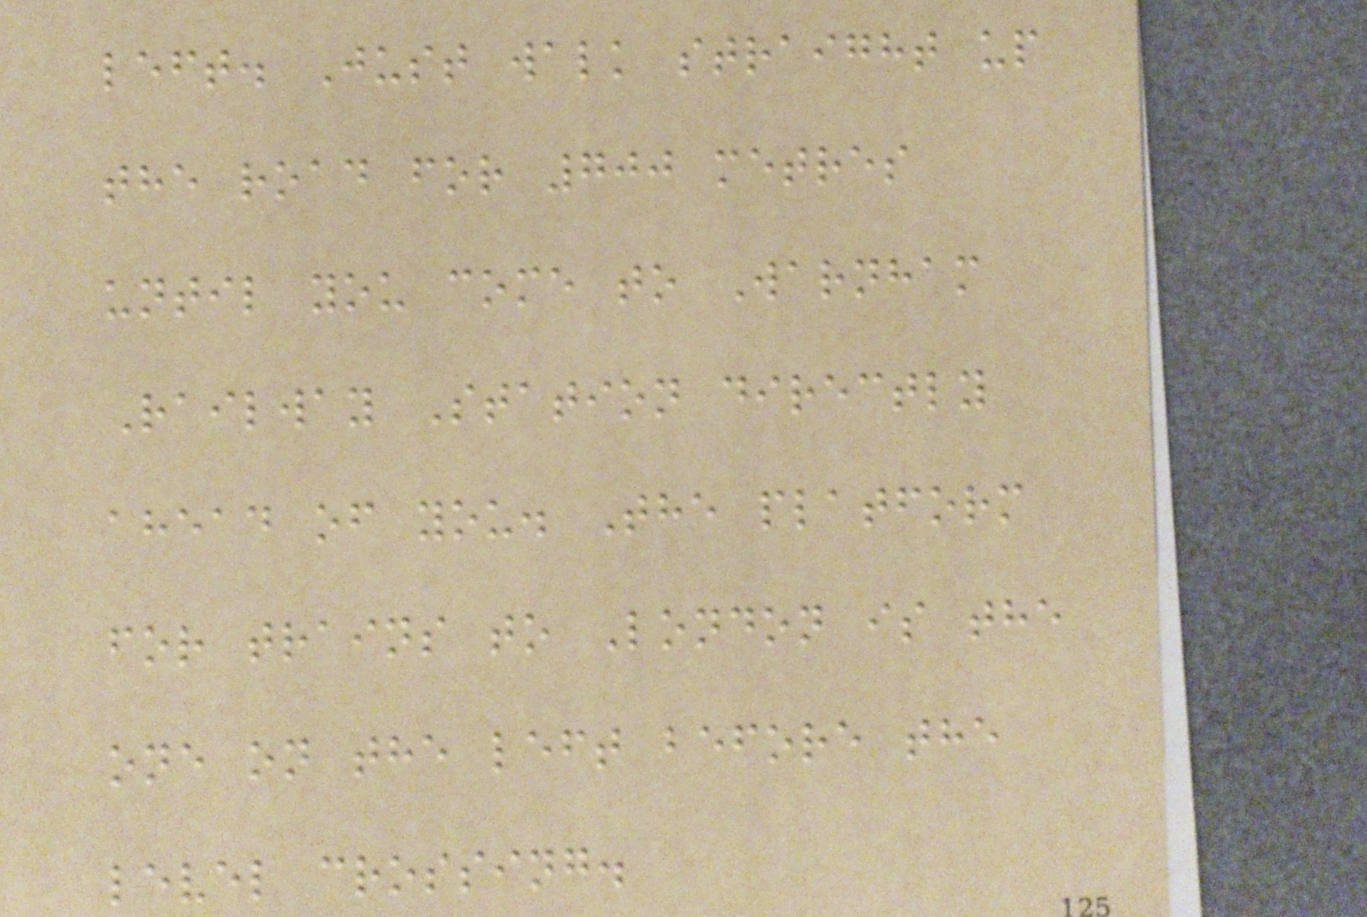left. Just walk straight up
the road for 700 metres
until you come to Warnham
Railway Station directly
ahead of you. The platform
for trains to London is the
one on the left before the
level crossing.
